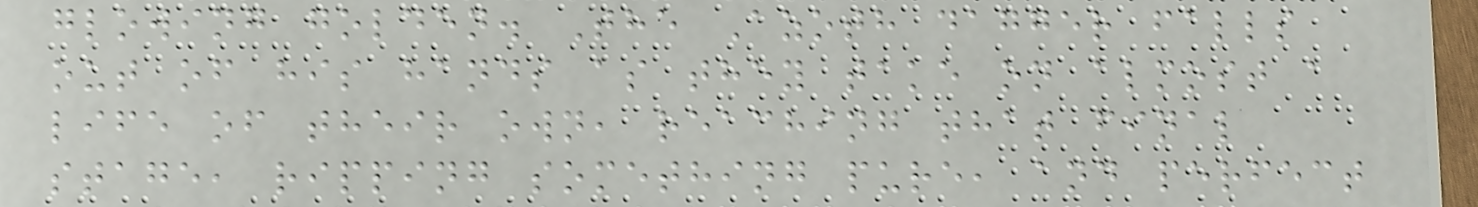glowing golden. The Azoth dagger falls
out of his hands as they take on almost a
life of their own, reaching that final
stage, ripping something pure, and perfect
